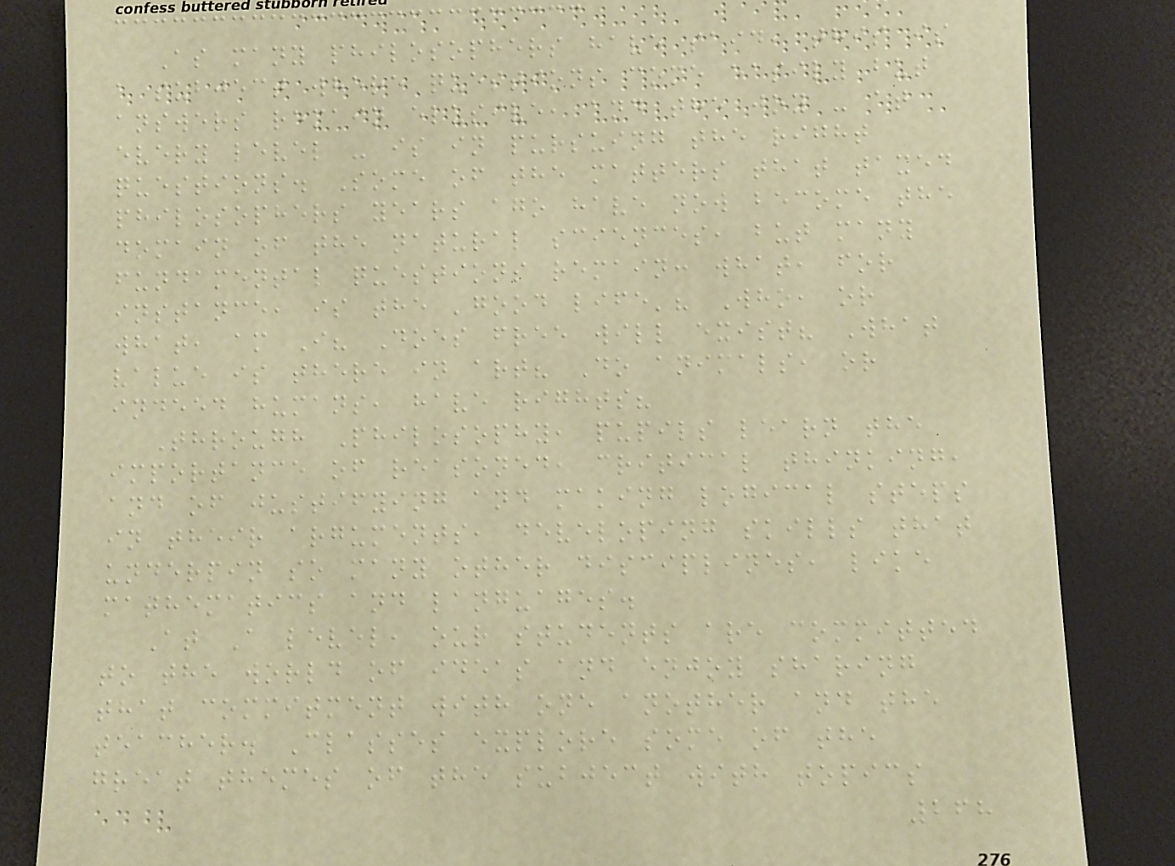As many philosophers have said, this is
a subject where questions come easily but
answers remain elusive, and the joy - at
every level - is in pursuing the right
questions. Some of the matters that taxed
philosophers years ago have now become the
domain of the natural sciences, but many
fundamental questions remain: what, for
instance, is the 'good life'? Who, or
what, am I? Does free will exist? What
value is there in art? Do animals, or
indeed humans, have rights?
Through Philosophy, pupils learn the
importance of reasoned, critical thinking,
and of justifying and making logical steps
in their arguments, developing skills that
underpin so many other disciplines, like
mathematics and languages.
At A level, our students are committed
to the world of ideas and enjoy sharing
that commitment with one another and the
teacher. Classes explore some of the
great themes of the subject with topics
268
